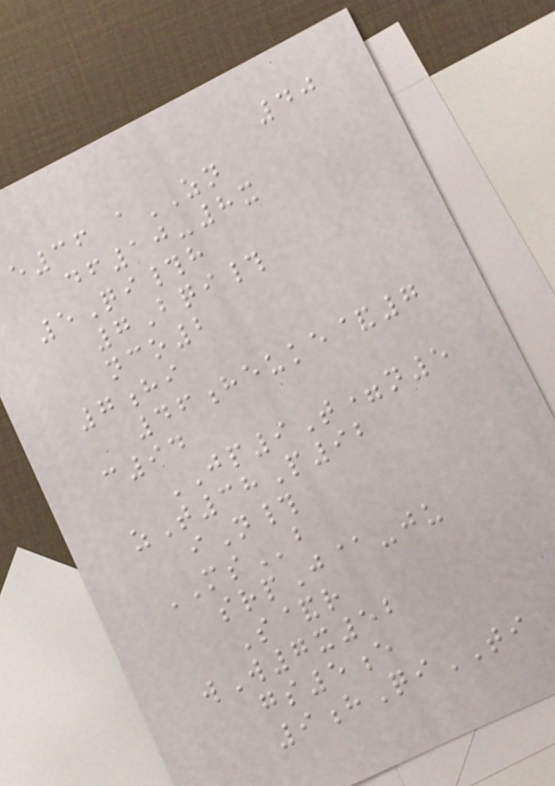40
e36 aZN
df10-8x
5Qi#h
7Bqi#
nco2
7hi
46heuke&7
c94
JP9T=n5
zT38P92
iN#
MSb
srpJ@-ju
S&r
wW7x52
gs5e
9hQiTI
